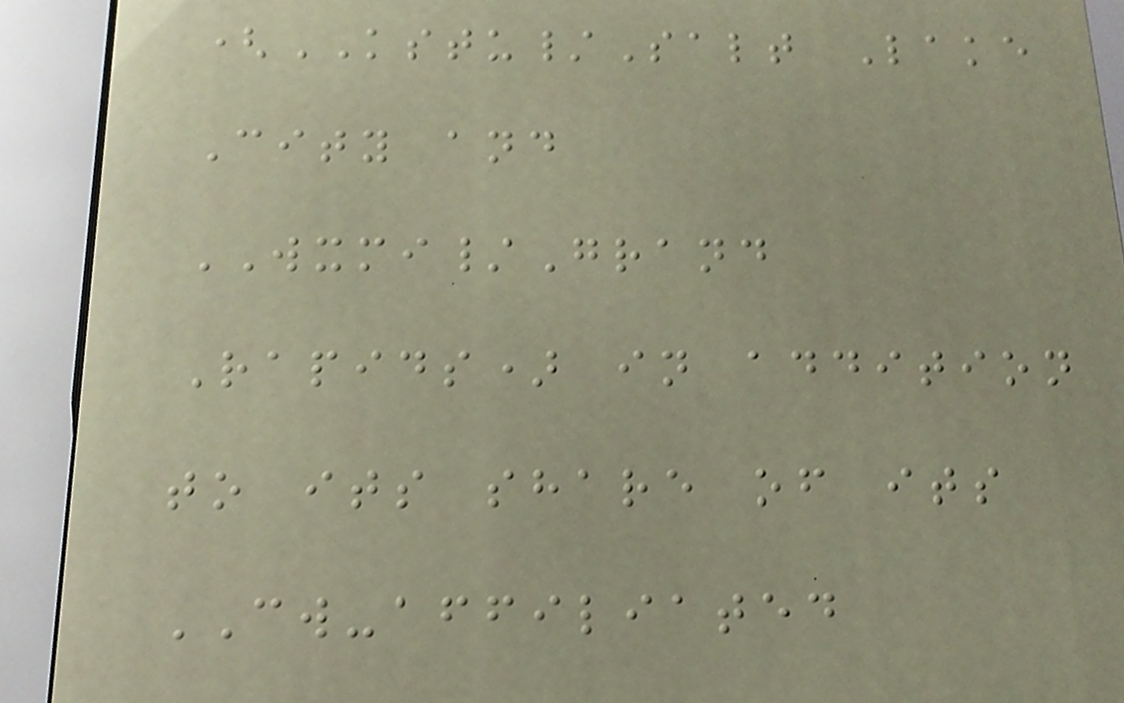(KSTU/Salt Lake
City and
WXMI/Grand
Rapids) in addition
to its share of its
CW-affiliated
